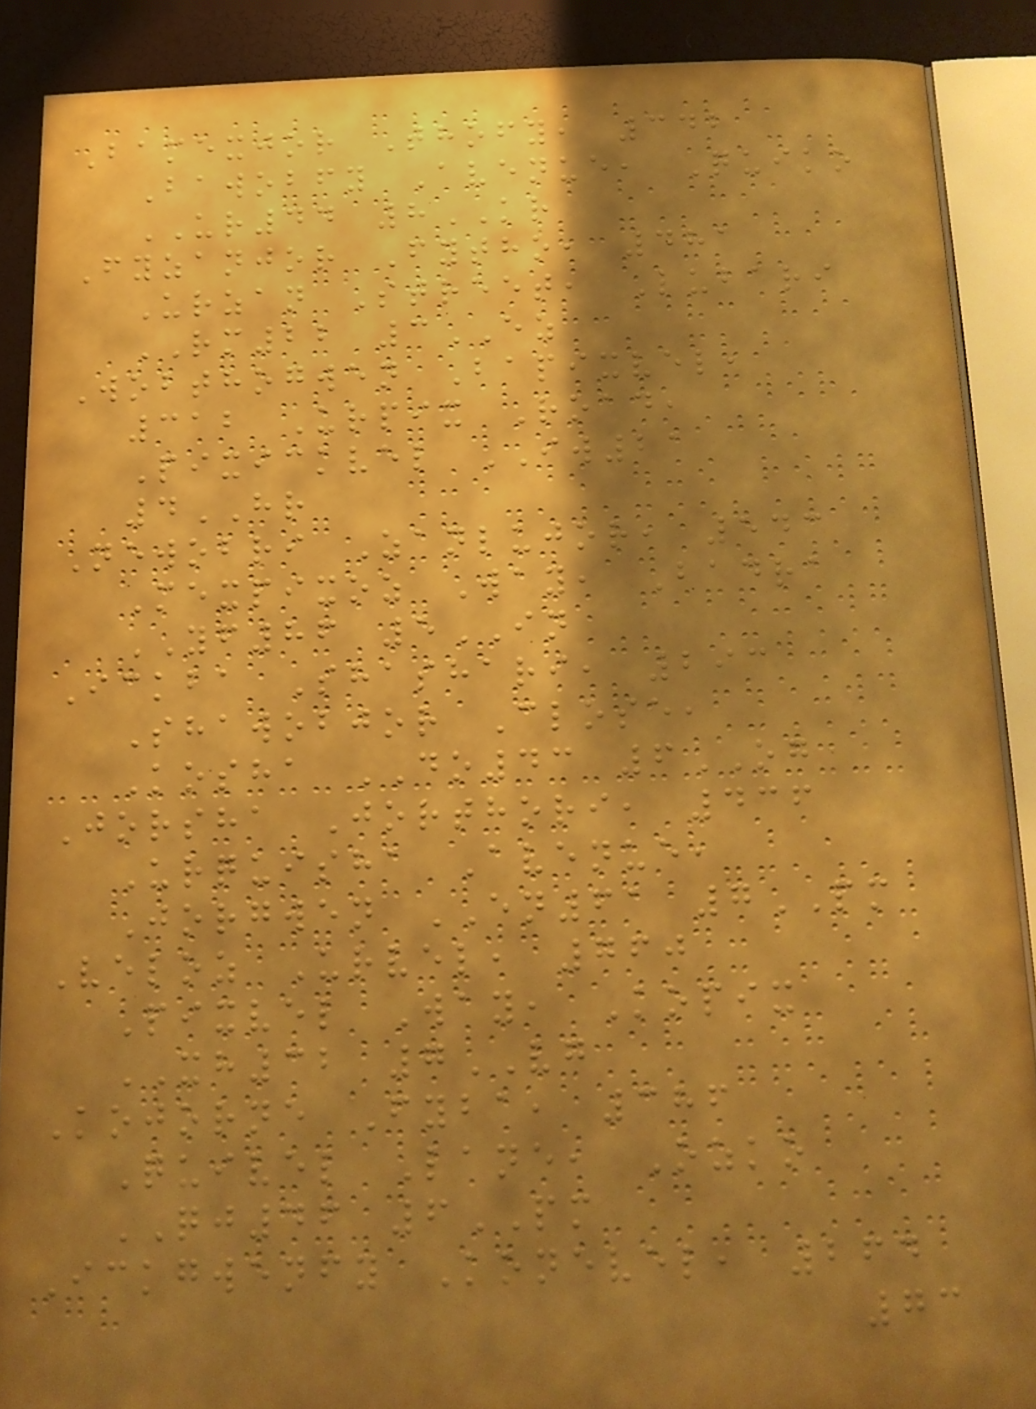Bamexjor Thofy, 342
Bawobfy Avenue, Quiko
UR44 8KR
Fyzanjor Fytho, 481
Urzan Street, Lubari
RM22 3EZ
Wobthogwen Bapixvel,
312 Urpix Road,
Pixickvel IW21
4HR
Newobri Zanlujor, 543
Mexpixoz Way, Badra
YF86 5IN
Ickba Shashari, 293
Shawobjor Close,
Kosha DO43 6OG
Jorsha Jorthori, 436
Urquisha Avenue,
Jorgwen EN61 7PM
Veloz Urvel, 760
Pixvel Way, Kopix
XH32 7VG
Kojorne Fyba, 386
Quivel Lane, Ozko
QJ46 6PM
Ickgwenfy Konevel, 264
73
